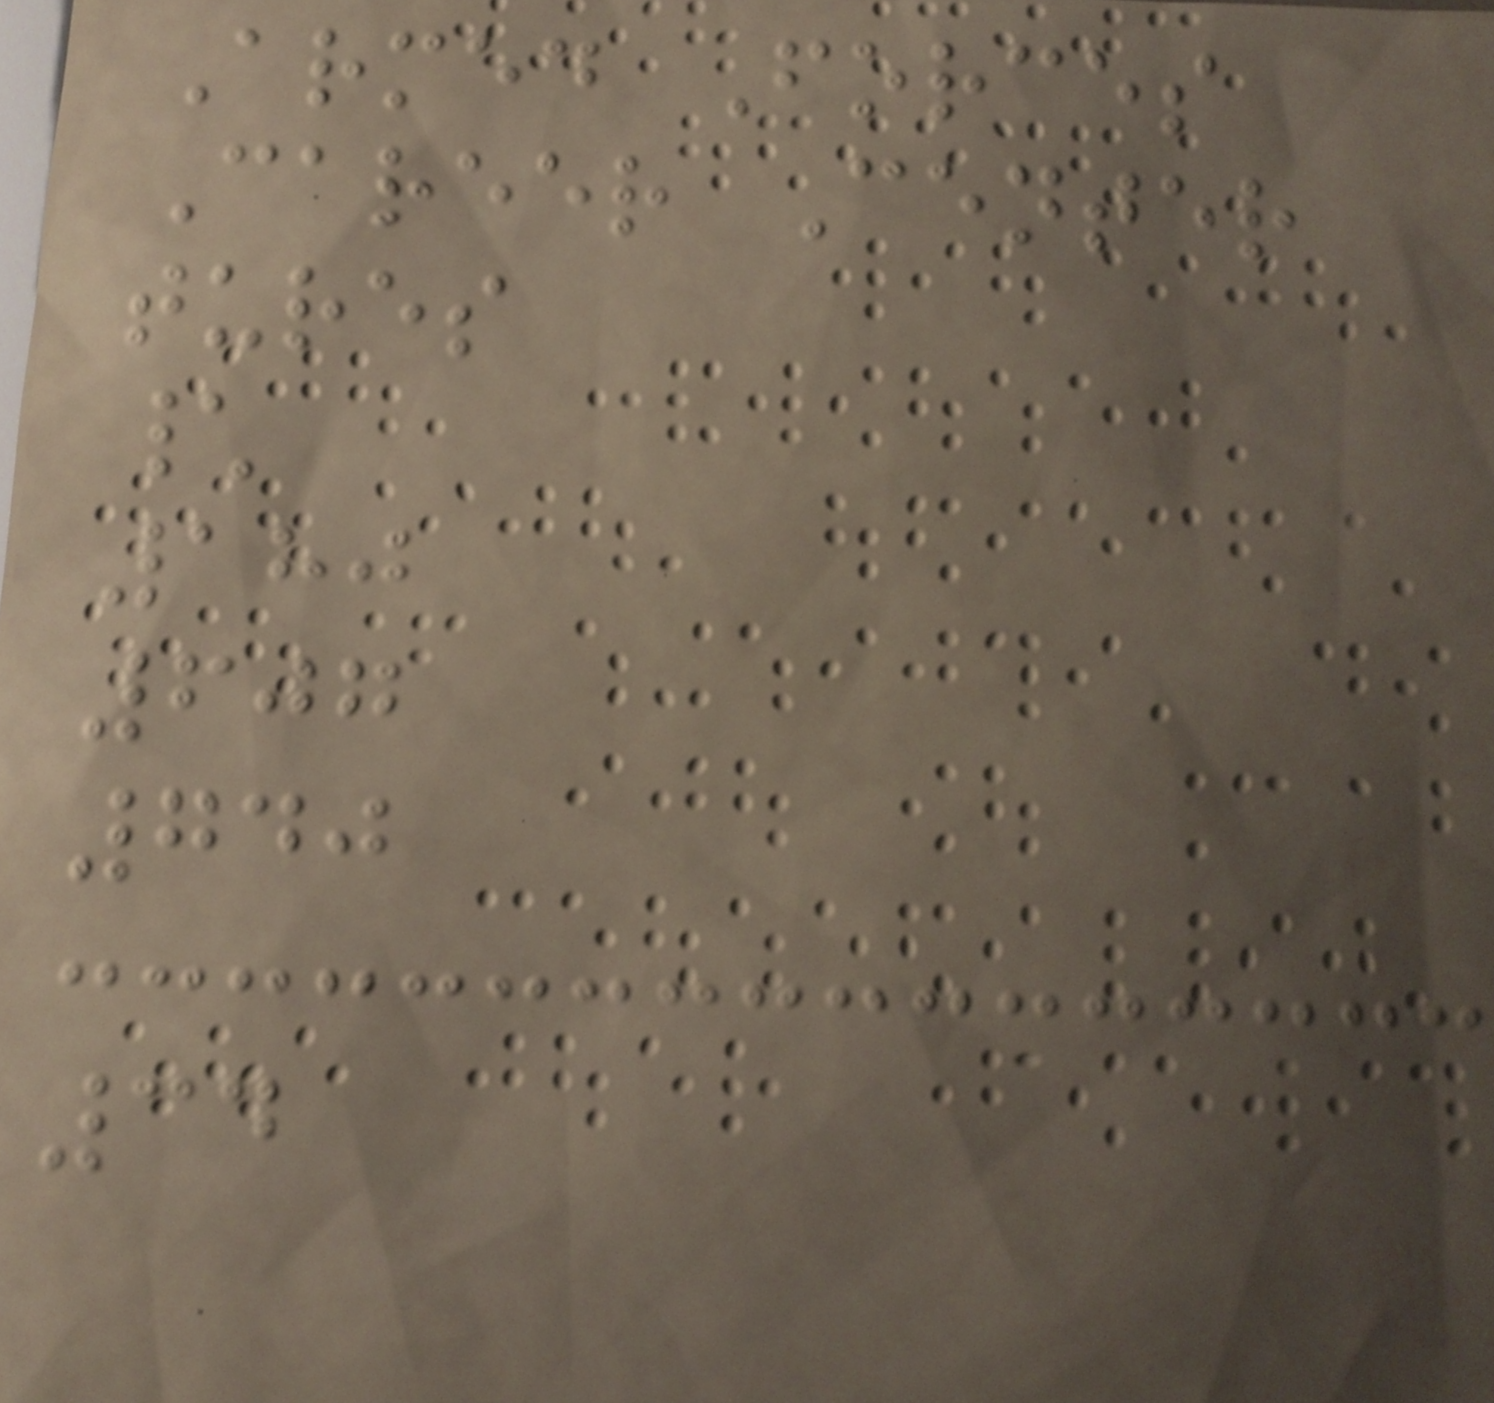Armed Forces
Career Center
tures
\
180
607
740
34
